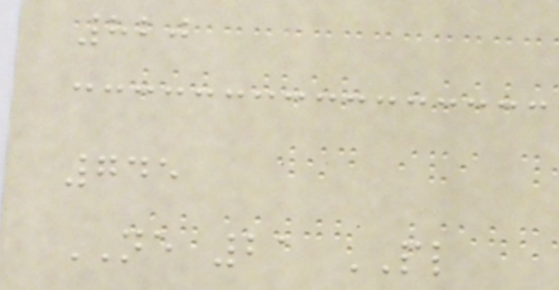820
745
NE 21 PL
